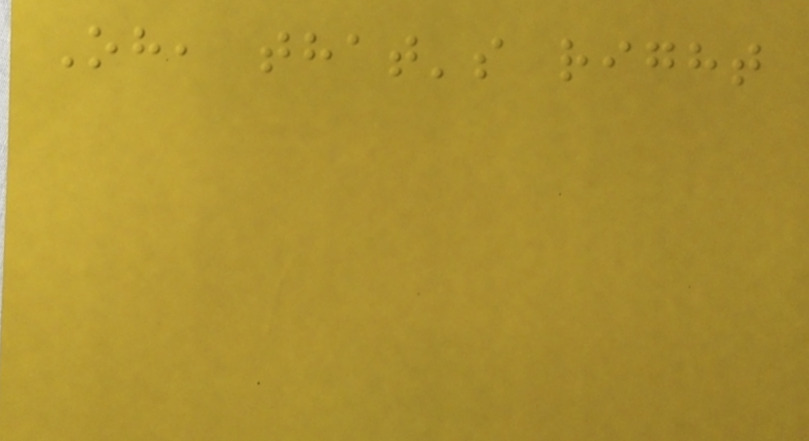Oh, that's right
